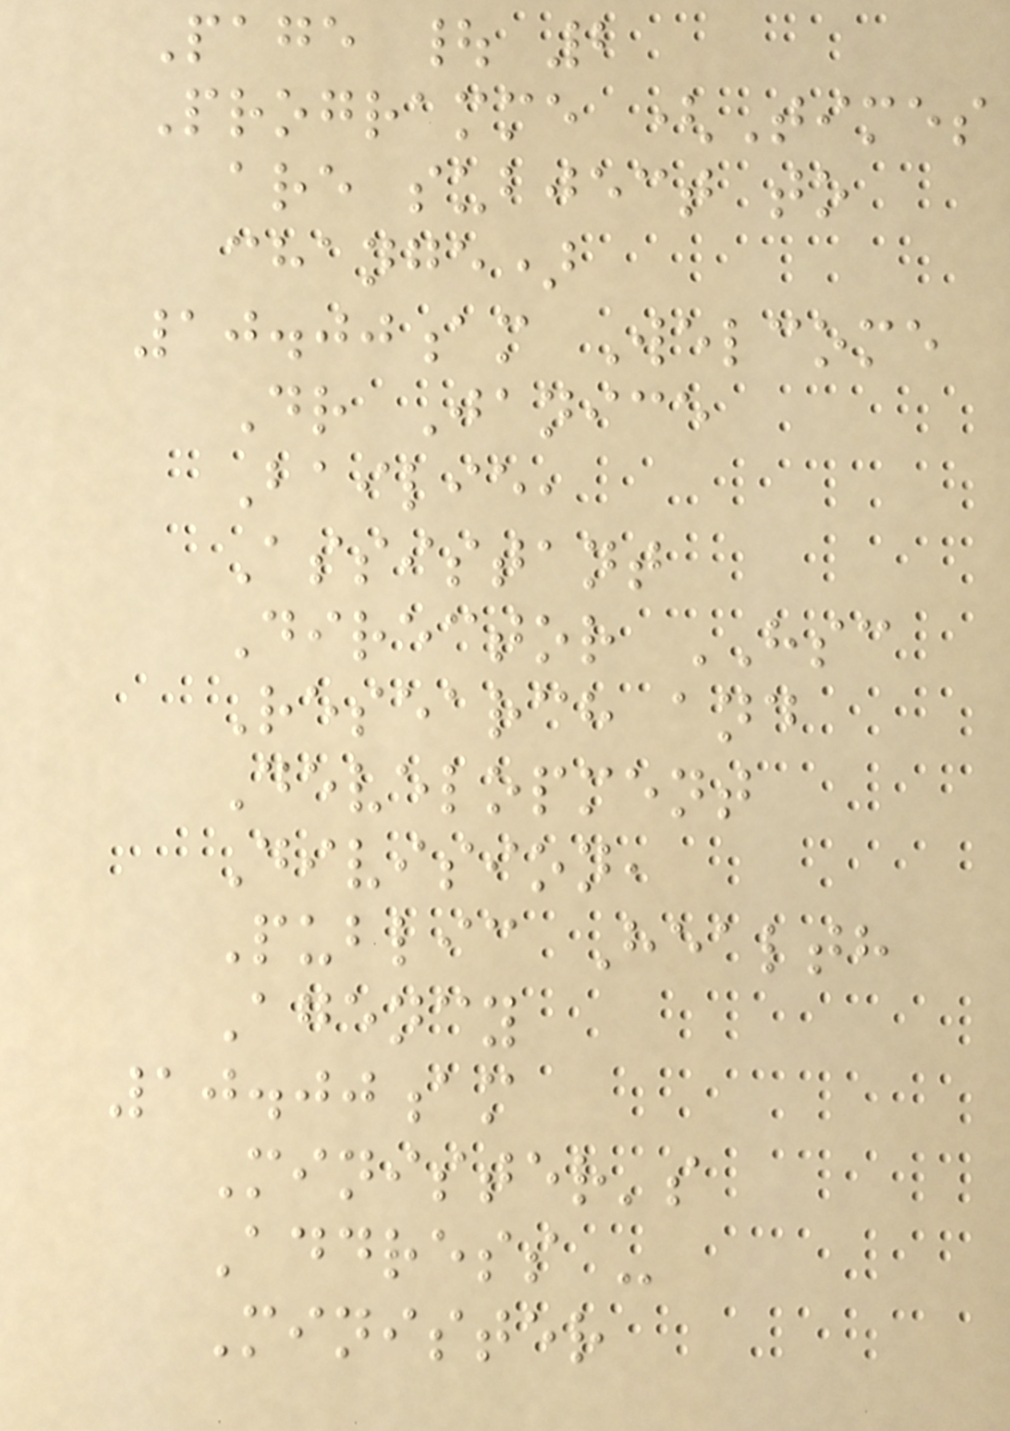Page | 2
Programme (Times
are subject to
change)
10.00am Welcome
Dr Janice
Bailie,
Assistant
Director HSC
Research and
Development
Division,
Public Health
Agency
10.00am
Minister's
Address -
Minister
